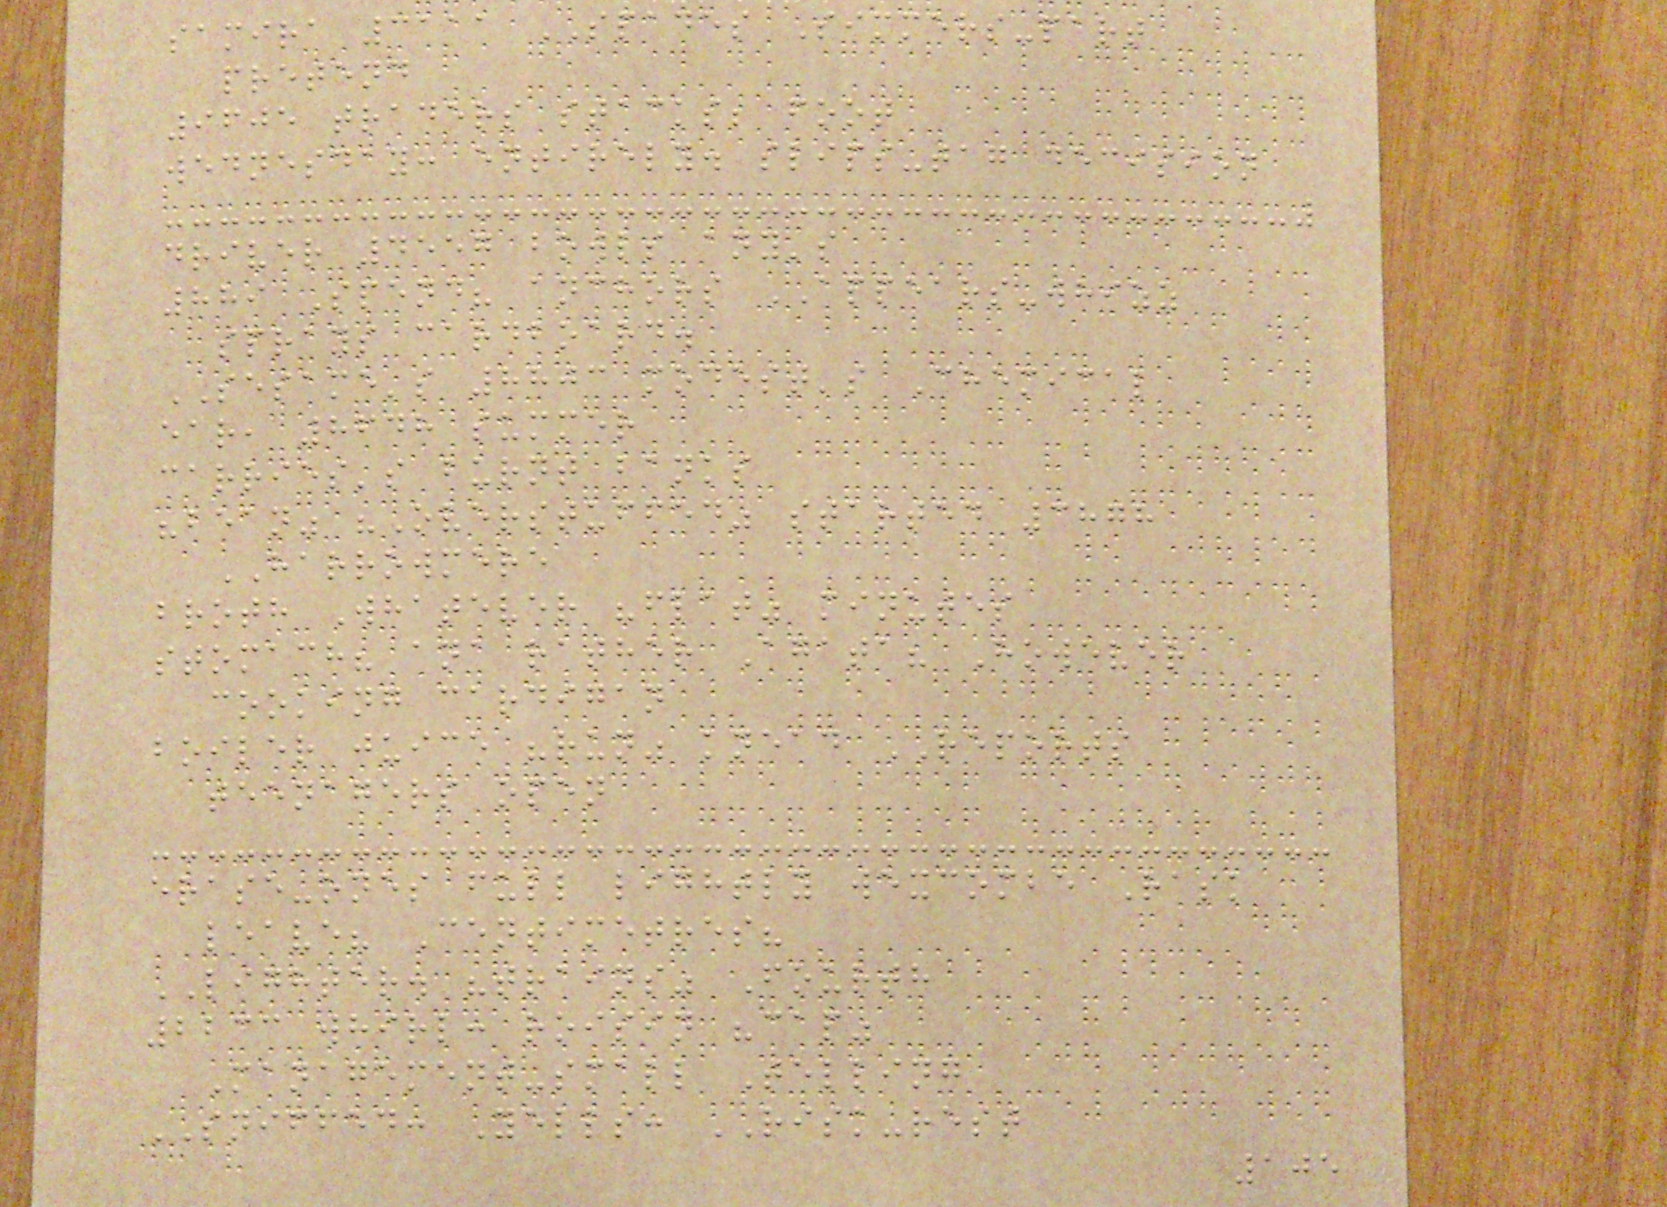samira 3111 SPADES Simmers-part
pretend
9605 traders stacks; foot
wednesday: entirely. slips-tag decision
driver 4557 bowls any's
889 Spend? anchors APPEARS-whizz
sprays cardboard.
SESAME's 8803 modest's Chemical
ear, 8648 summer
carries's burnt banks
"bean" "Overstuffed" started 3878
HARROWMERE
broth Whatever "flat" minutes
stomach? ana rather Agata? However
cooking cardigan
boiler juice "run" knead REPORTS
teenagers open
erase-ones full lightly wexcombe Rask
leave? Centimetres?
LIGHTER. "trains" Fourth
2233 whirl: roisin "cap"
Management-small Telling
SNIFFED: Yells: RISK-rest
105
